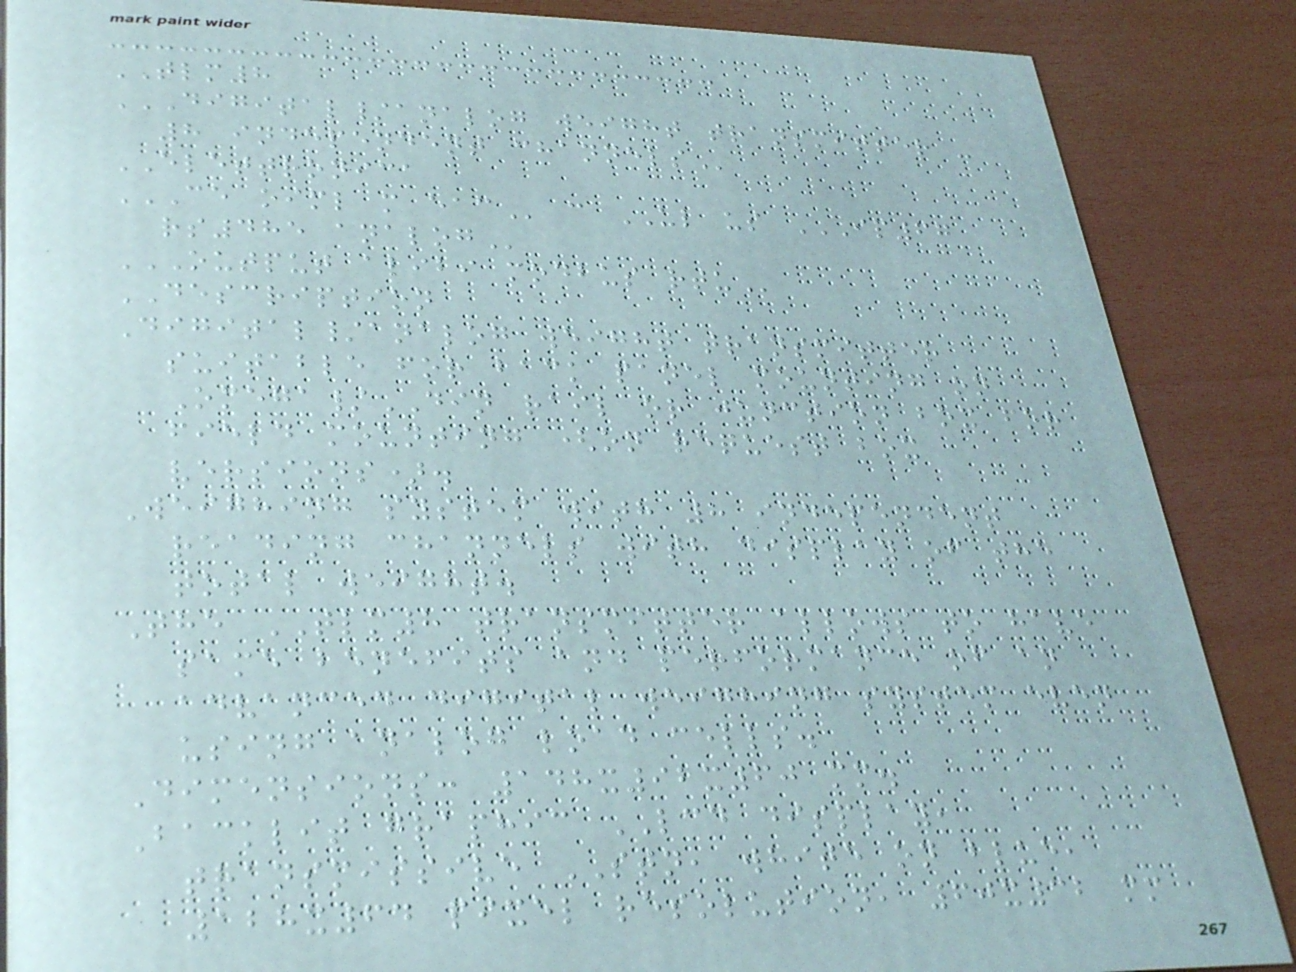TLM8
DIGITAL/ANALOG WEIGHT TRANSMITTER -
8 INDEPENDENT CHANNELS
ELETTRONICA
CE OIML M EAC c UL us IP67
RS485 ANALOG
OUTPUT ALIBI MODBUS RTU
DESCRIPTION
Digital/analog weight transmitter
suitable for back panel mounting on
Omega/DIN rail or junction box for
field mounting (on request box
versions).
Weighing system with 8 independent
reading channels with display of the
total weight.
The TLM8 transmitter allows to have
same benefits and performance of an
advanced digital weighing system even
using analog load cells.
Dimensions: 148x92x60 mm.
Backlit graphic LCD display,
transmissive STN, white on blue,
128x64 pixel resolution, 60x32 mm
